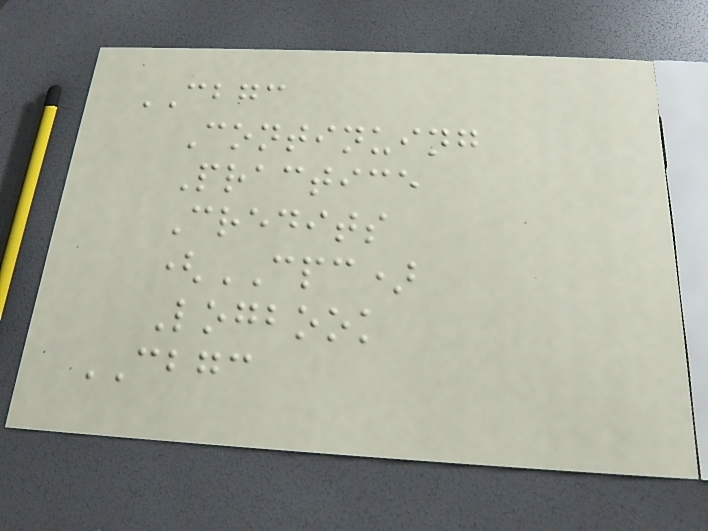CBGC
Continuing
Practice
Credits
(CPC)
Logbook
CBGC
